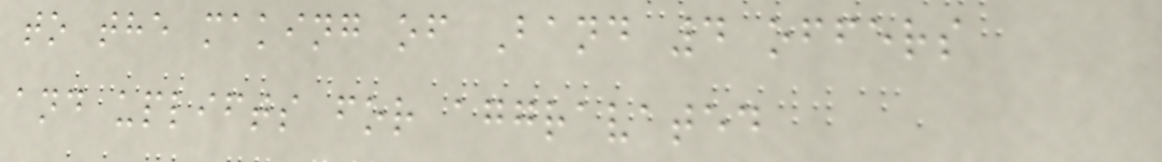to the making of Band 4 offers
and uplifts for aggravated
